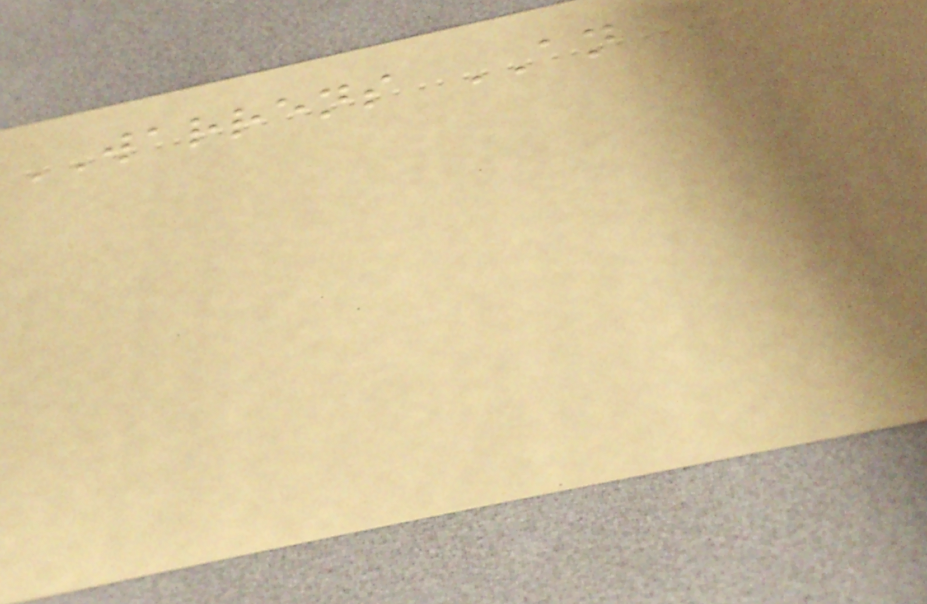WARRENS AN
